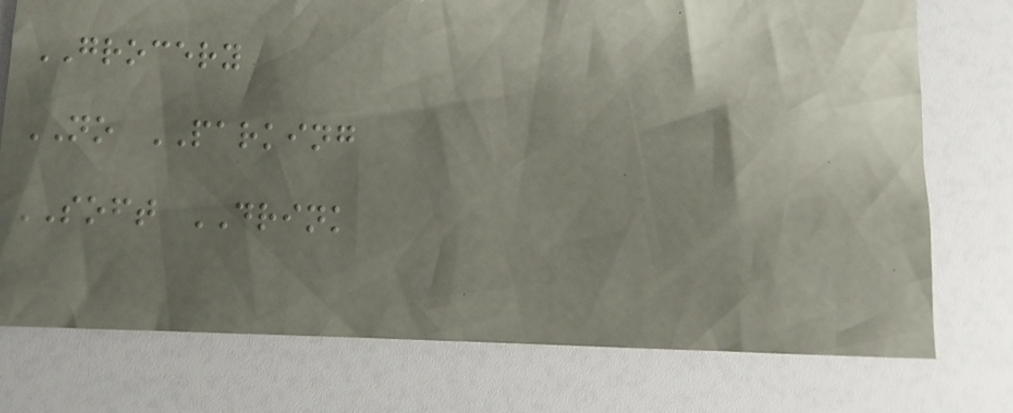GROCERY
NO PARKING
SOFT DRINK
